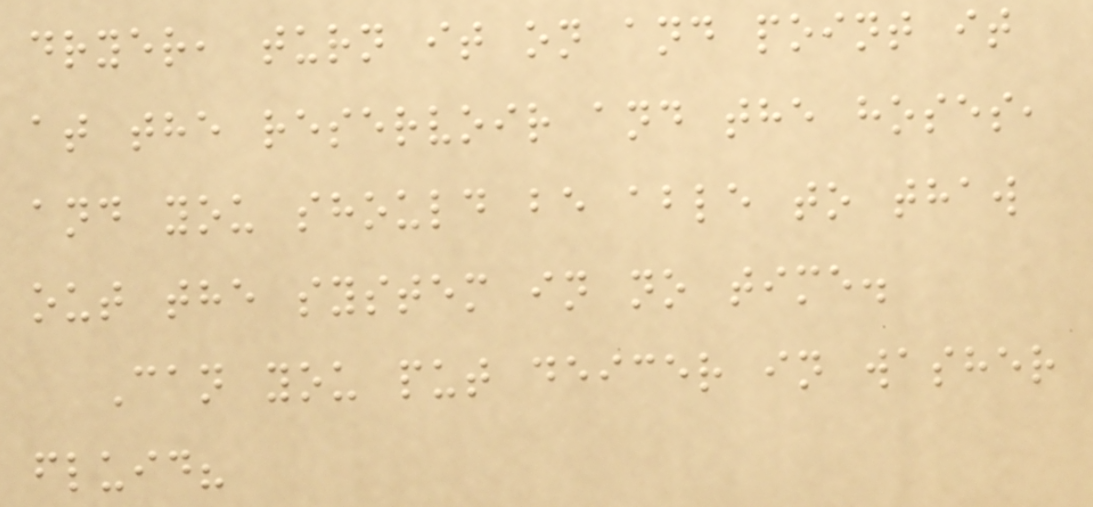dryer, turn it on and point it
at the reservoir and the hoses,
and you should be able to thaw
out the system in no time.
Can you put deicer in washer
fluid?
